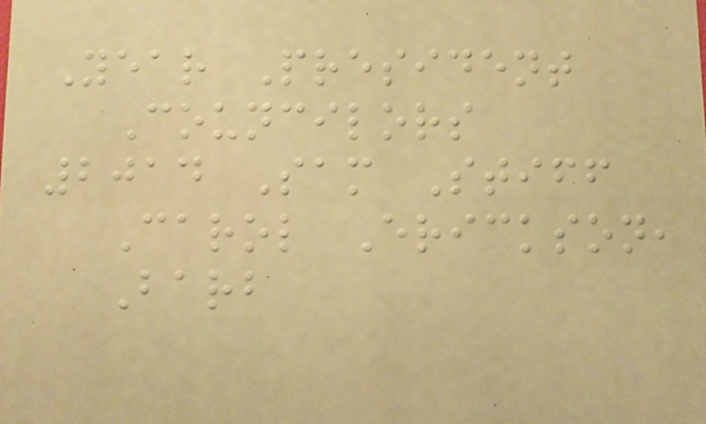Year President
Councilors
2014 Sam Stiff
Carol Erickson,
Barb
